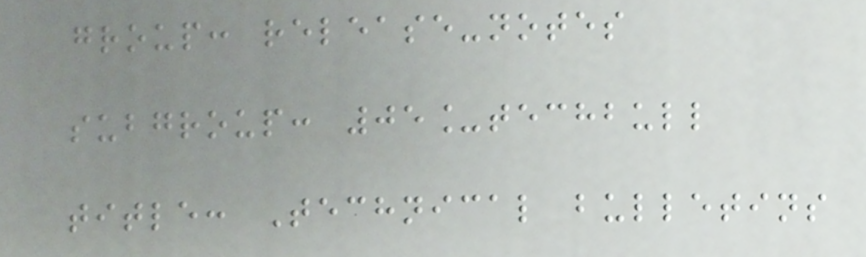group: release-notes
subgroup: 05_techbull
title: Technical bulletins
